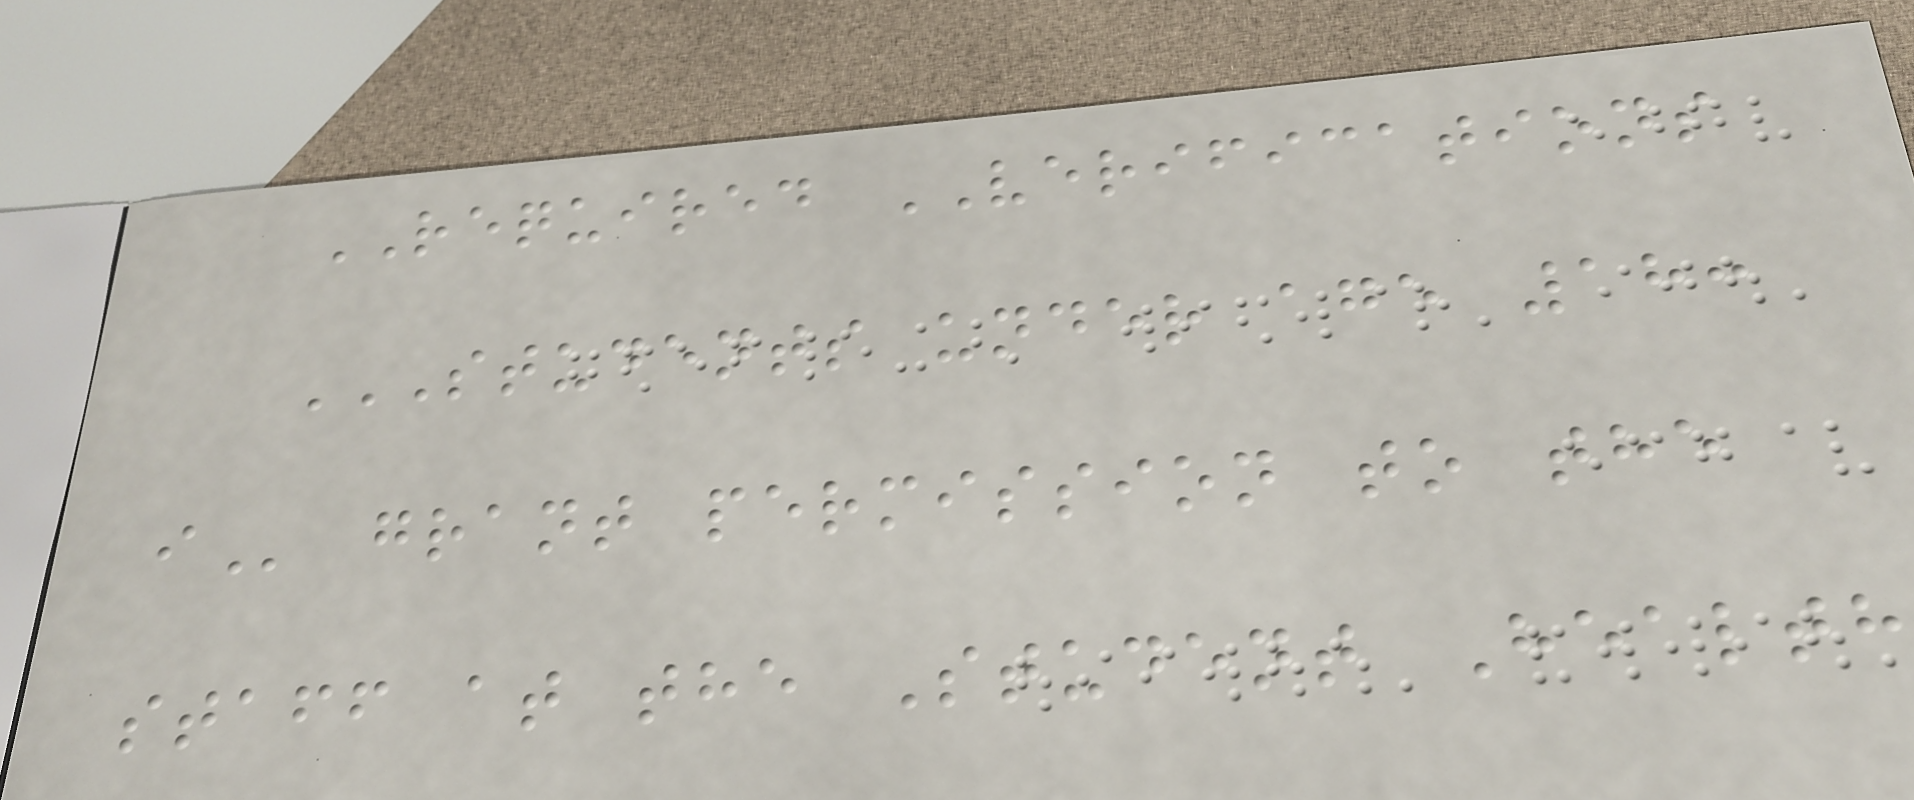REQUIRED VERIFICATIONS
STUDENTS UNDER AGE 18:
I grant permission to the
staff at the Student Health
